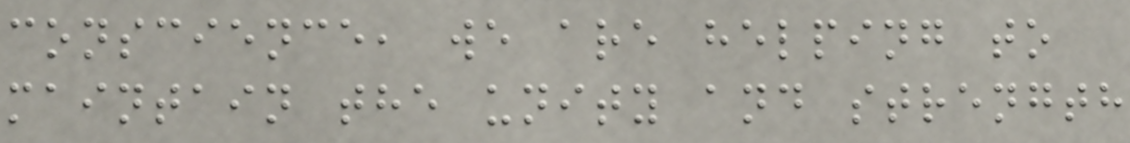conscience, we are helping to
maintain the unity and strength
